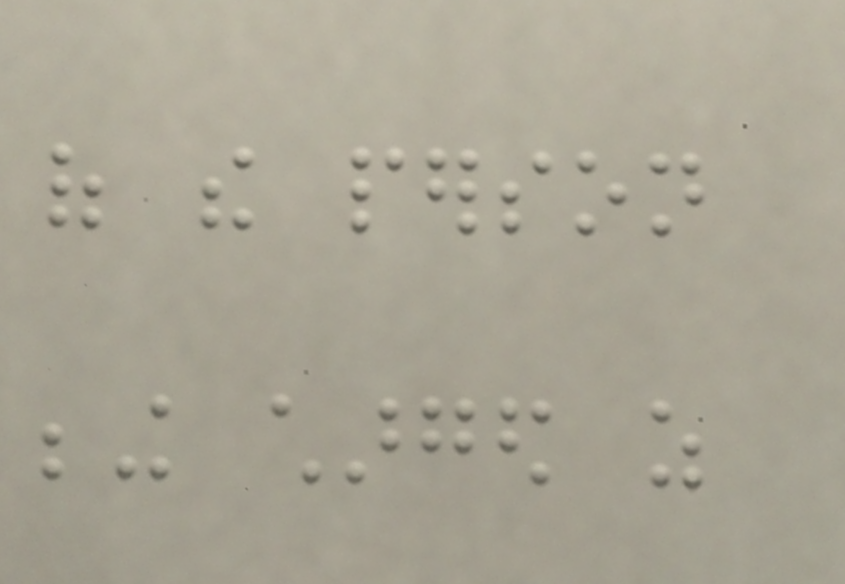of the person
being charged as
